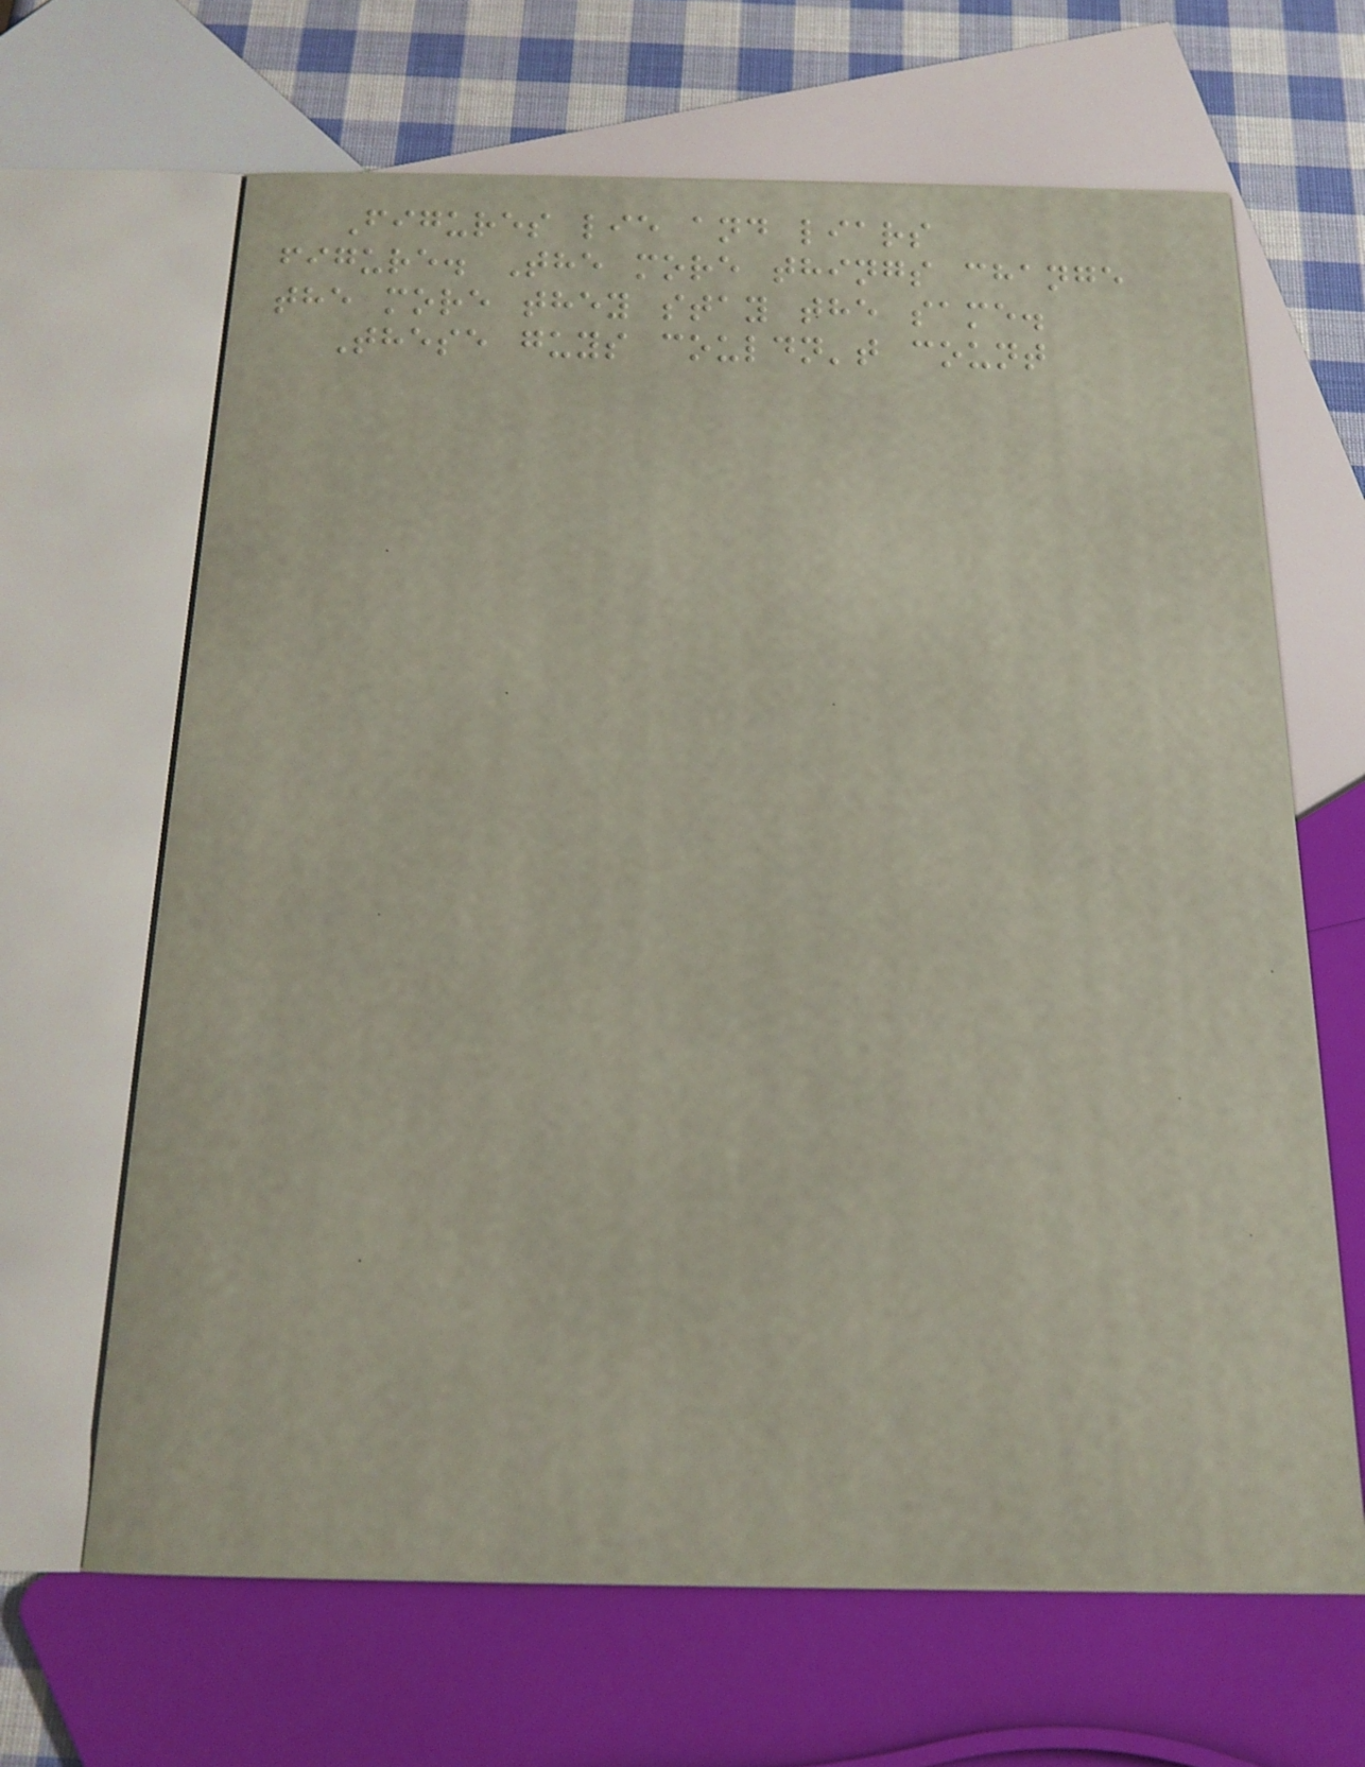Figures lie and liars
figure. The more things change
the more they stay the same.
These guys couldn't count
